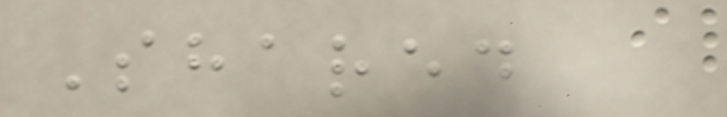Shared
